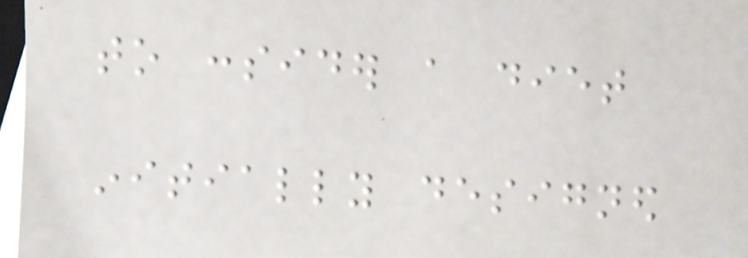to consider a diet
initially designed
